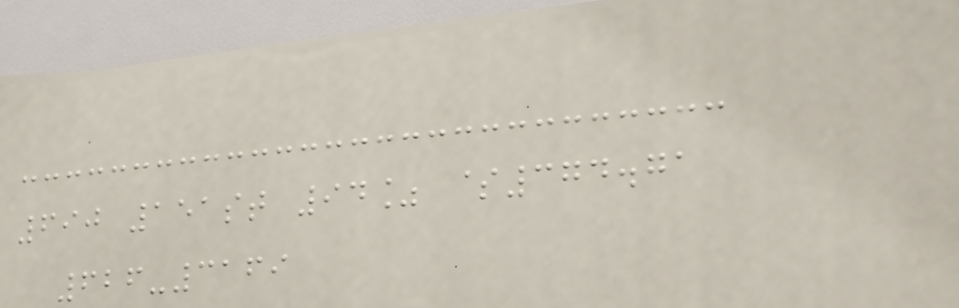690 151st 94% $374.71
626-3169
